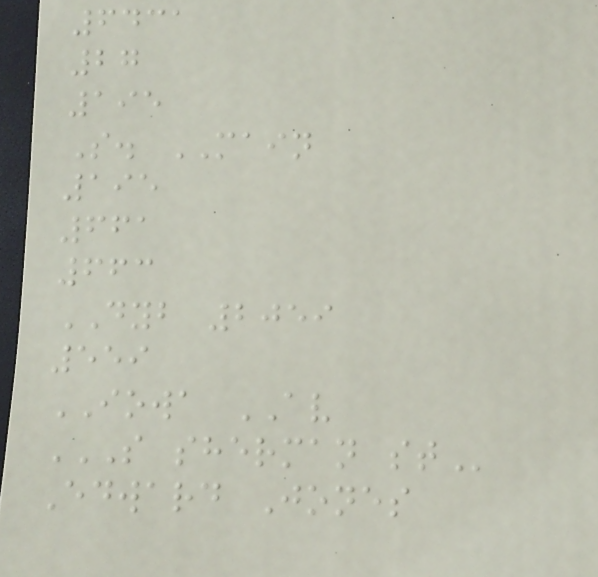6431
27
195
S. MAIN
195
661
663
DYB 2059
559
IOWA AV
S SHERMAN ST
Edward Jones
